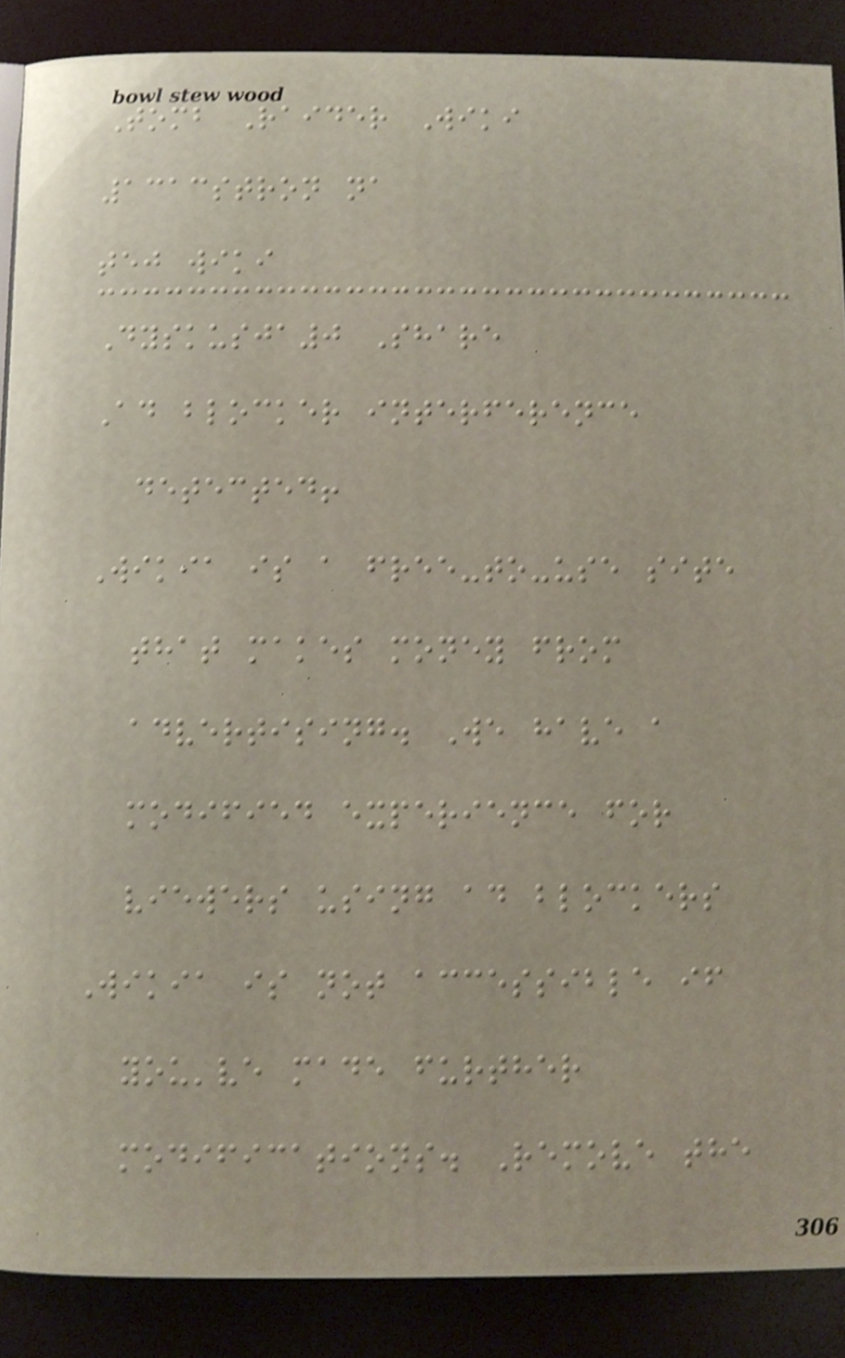Tomb Raider Wiki
1313stron na
tej wiki
Dyskusja0 Share
Ad blocker interference
detected!
Wikia is a free-to-use site
that makes money from
advertising. We have a
modified experience for
viewers using ad blockers
Wikia is not accessible if
you've made further
modifications. Remove the
